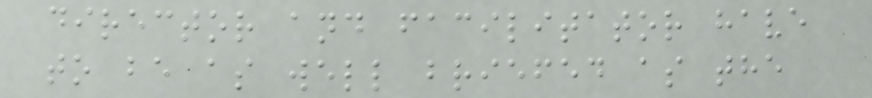director and facilitator have
to be as well briefed as the
